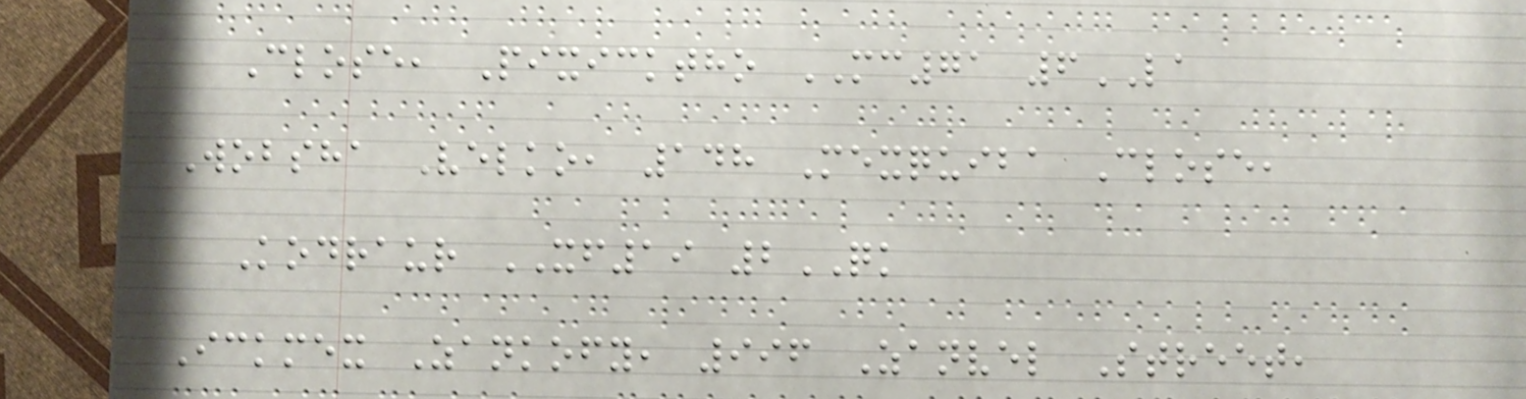Close, Pixicktho MC71 6LA
Wobsha Velko, 148 Mexquiba Close,
Kodraur XF19 2QK
Ickmex Zankofy, 996 Zanvel Street,
